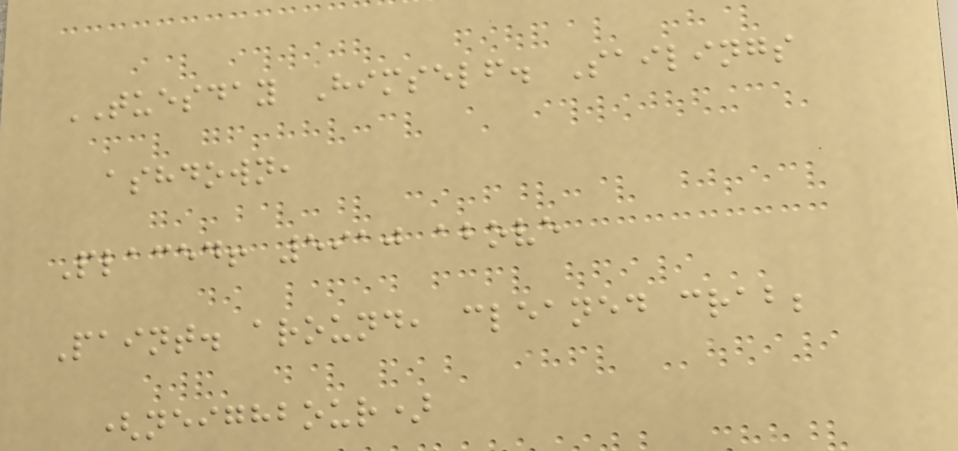TUESDAY Himself. Sailings
ashdown,
Placed! 5910 above
Paint. around, cleaned crab;
(neighbour)
